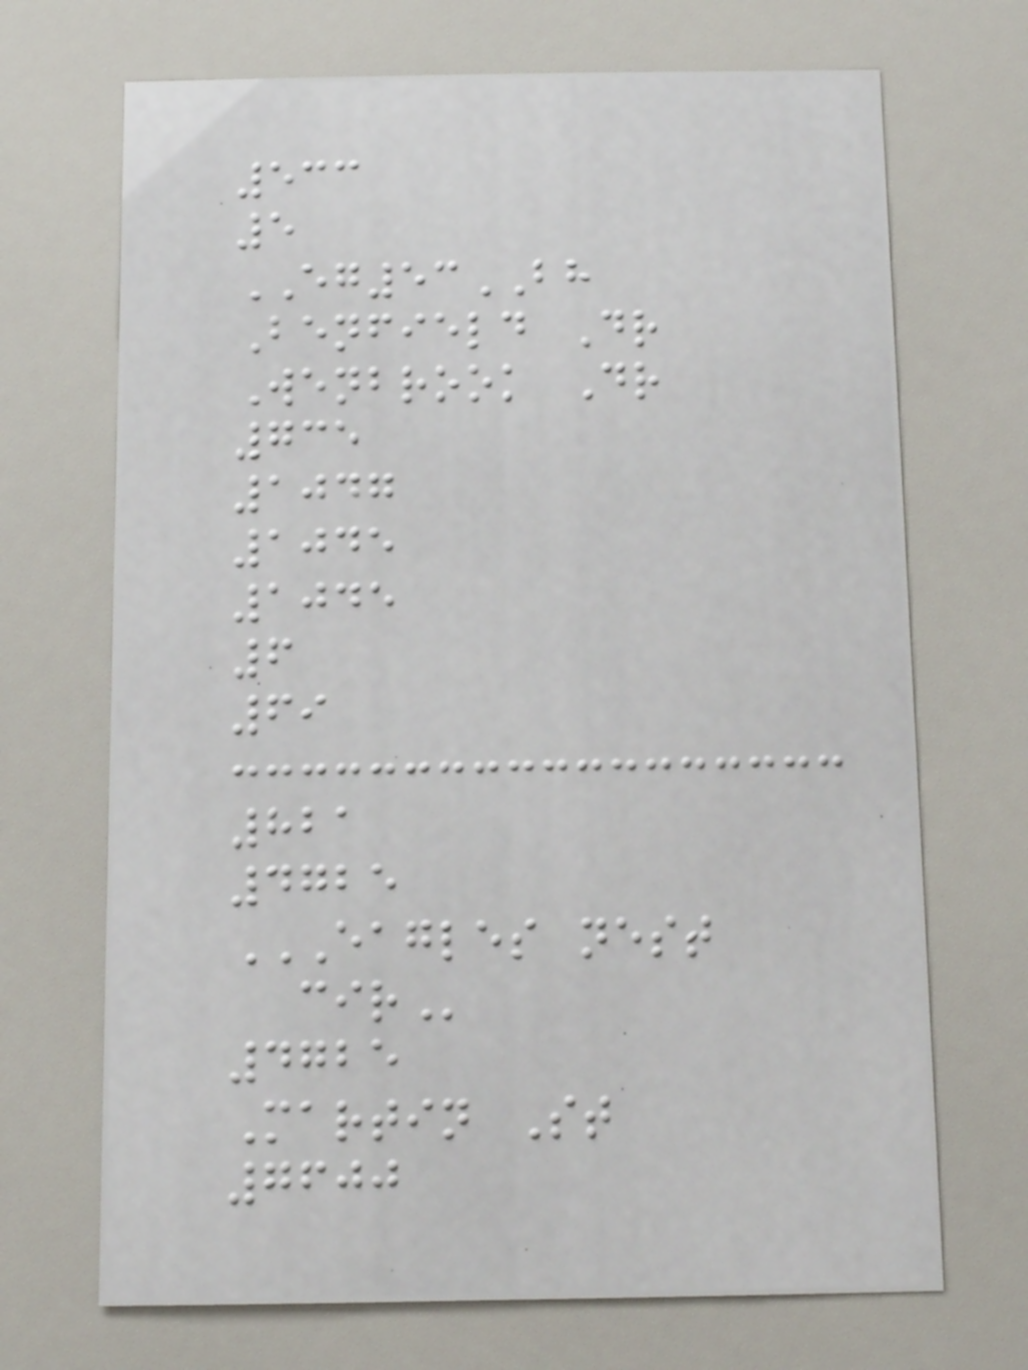533
5
EG53BH
Benfield Dr
Wenbrook Dr
735
1047
1045
1045
6
69
821
4725
EAGLES NEST
CIR
4725
Martin St
7600
